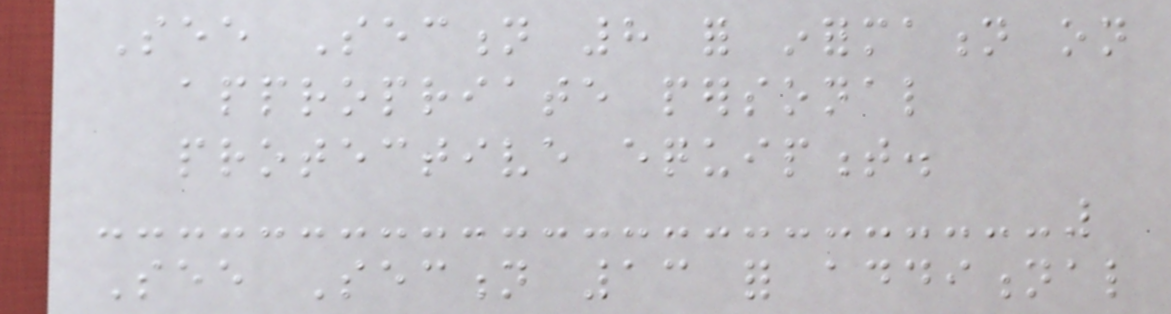See Section 8 for information on
appropriate personal
protective equipment.
See Section 13 for additional
